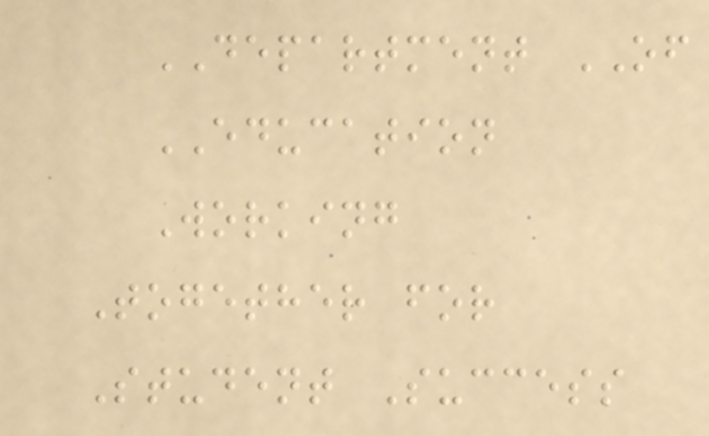DEPARTMENT OF
EDUCATION
Working
Together for
Student Success
